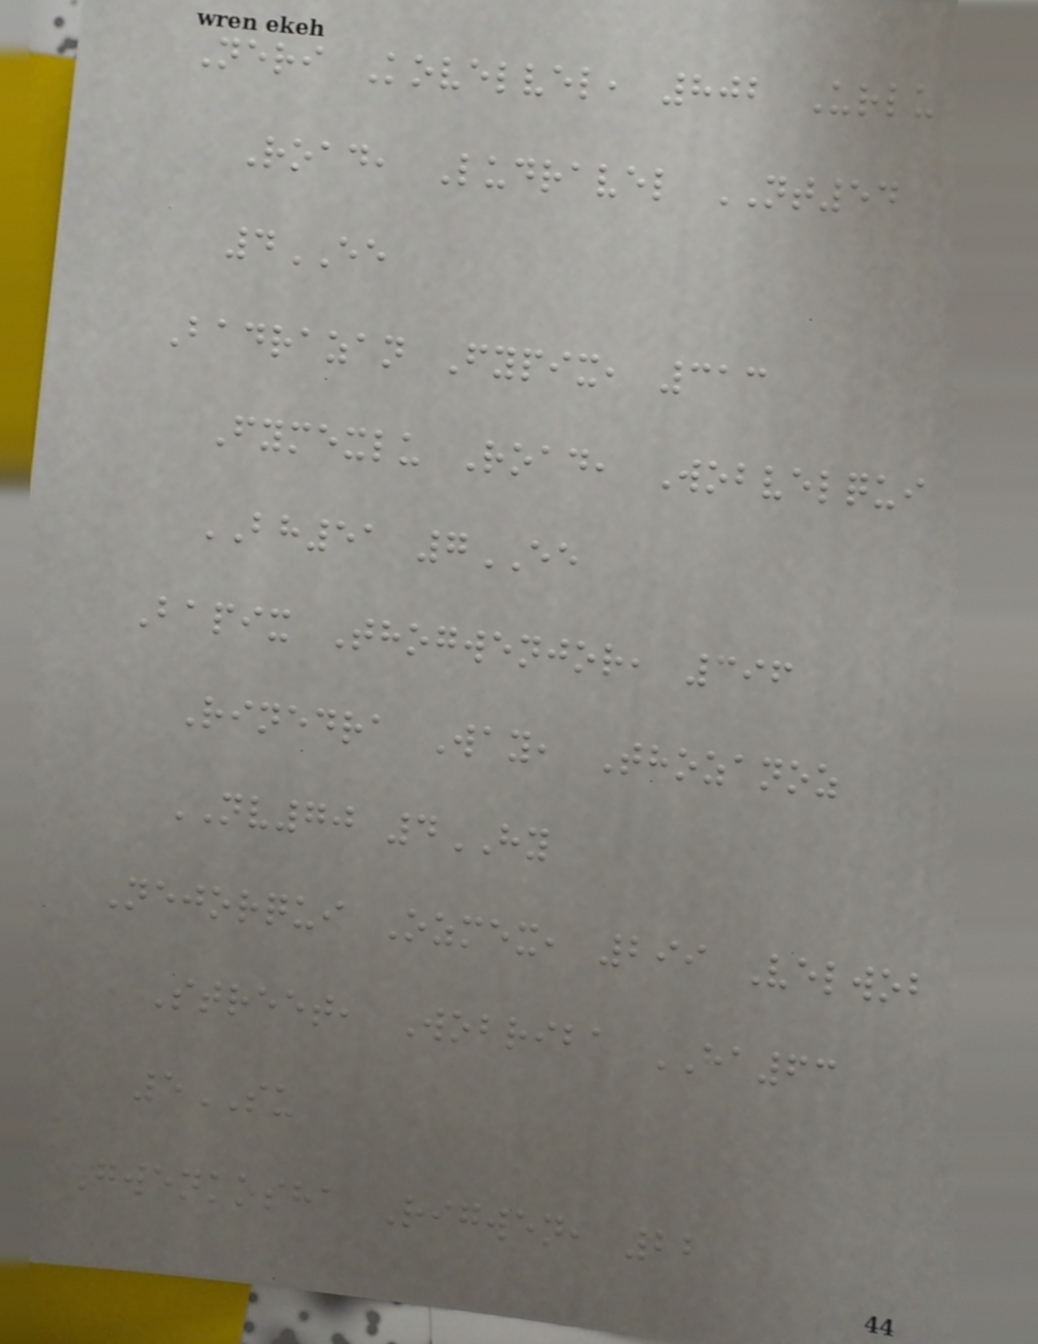Neri Kovelvel, 802 Urlu
Road, Ludravel NT54
4EE
Badrazan Fypix, 313
Fymexlu Road, Wobvelqui
BH51 7EE
Bapix Thogwenjor, 396
Rinedra Way, Thozanoz
NV70 4HY
Nejorqui Ozmex, 299 Velwob
Street, Wobriba HA63
5SU
Gwenkosha Rigwen, 22
